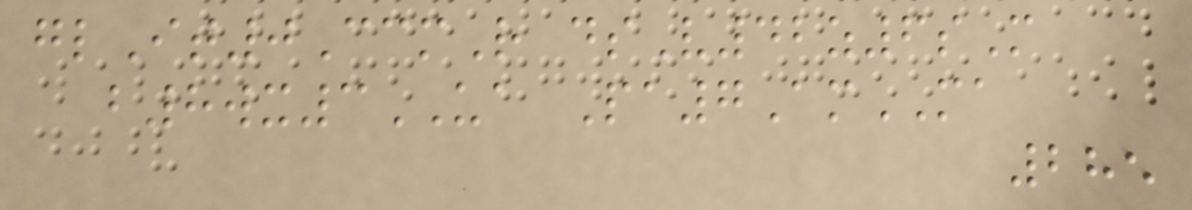glIt0CcmR dsV42z6sM
b8wx3UA Pa7AmMA
285
